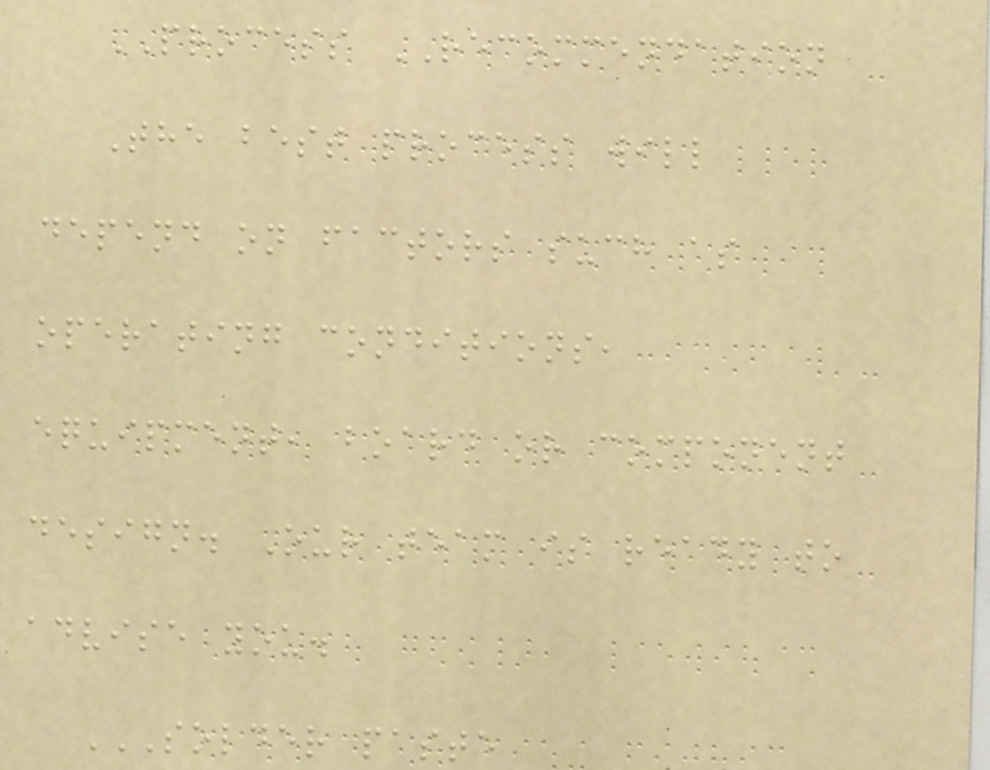PROCESS RECOMMENDATION
The best process will
depend on factors such as
operating conditions,
equipment, board or component
design. Our team is ready to
advise you.
SOLDER PASTE
